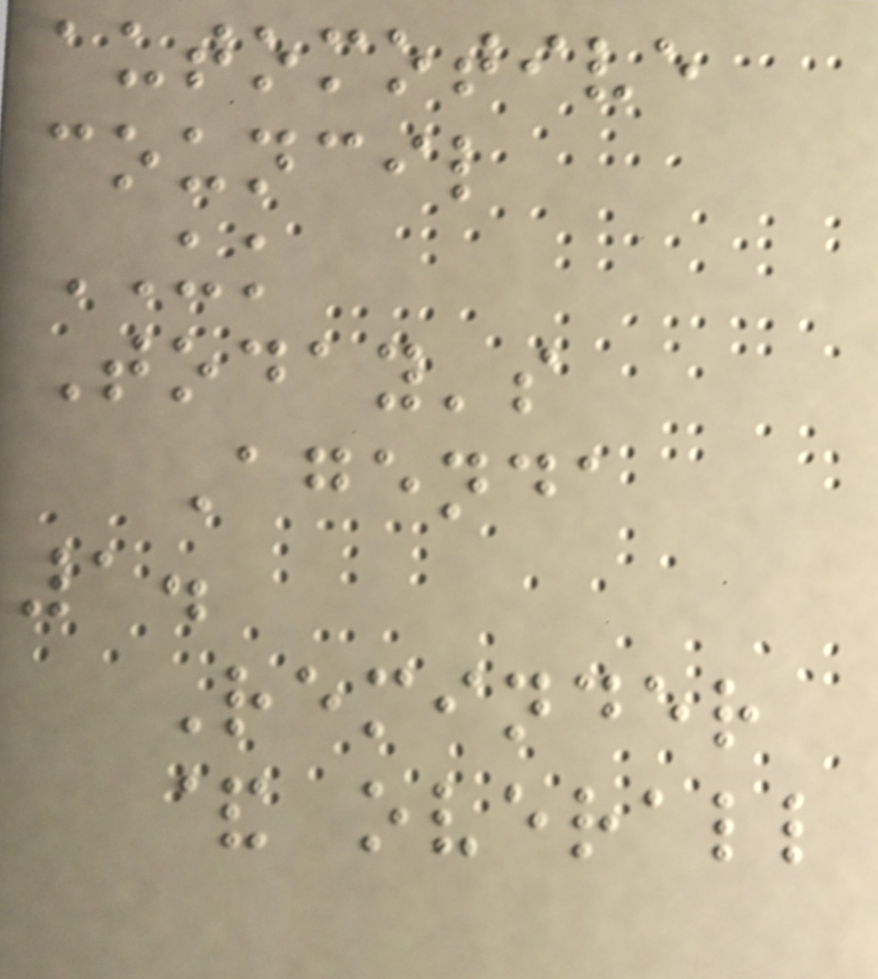automotive
council
UK
Today's
Agenda
1.
Reminder
& overall
